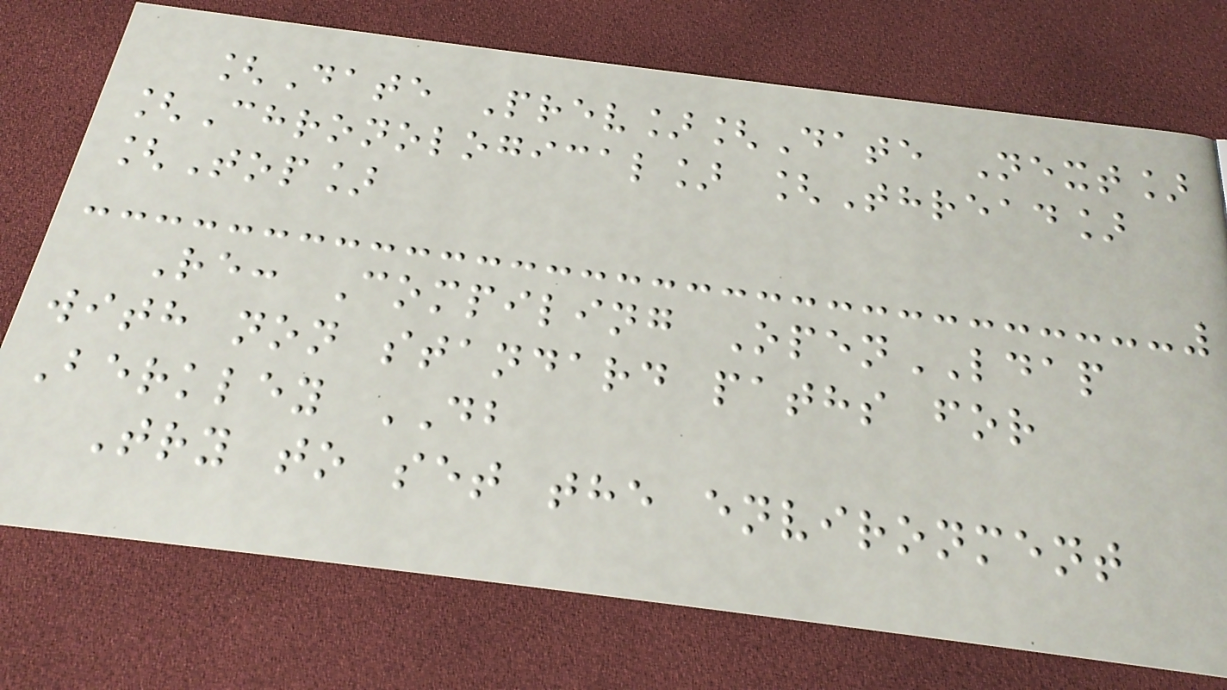[Date Prev][Date Next]
[Chronological] [Thread]
[Top]
Re: Compiling OpenLDAP
with non standard paths for
Berkley DB
Try to set the environment
